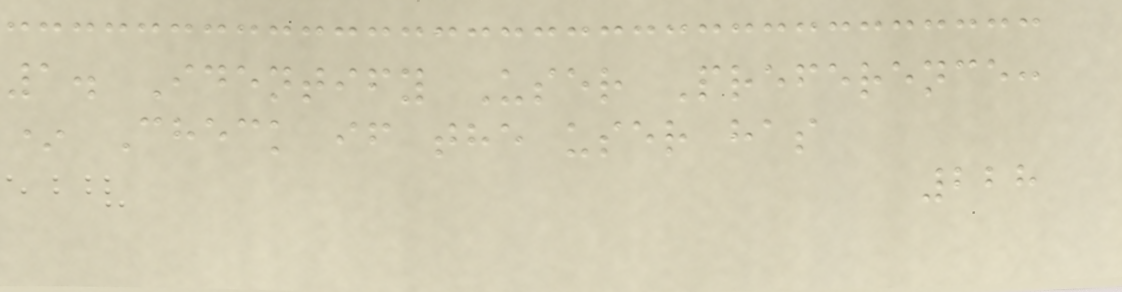1. Identify User Preference:
* Check if the user has
228
